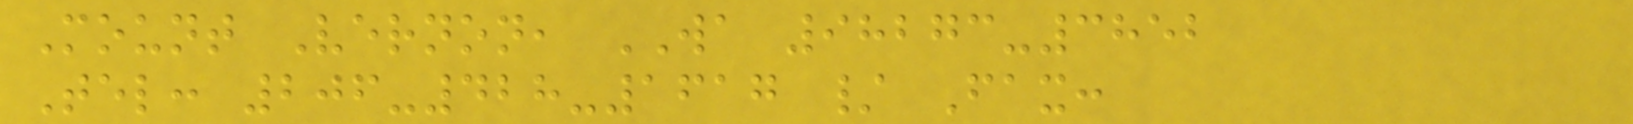Mount Vernon, WA 98273-3852
Tel: 206-428-1617 / Fax:
